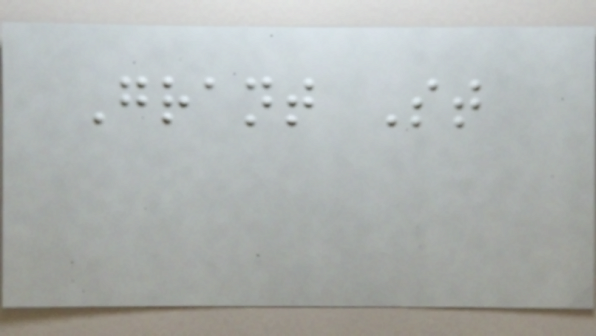Grant St
